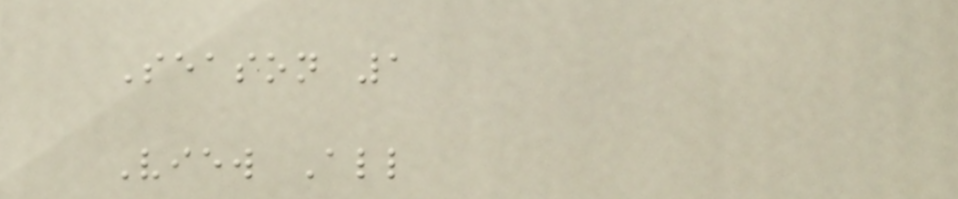Season 1
View All
